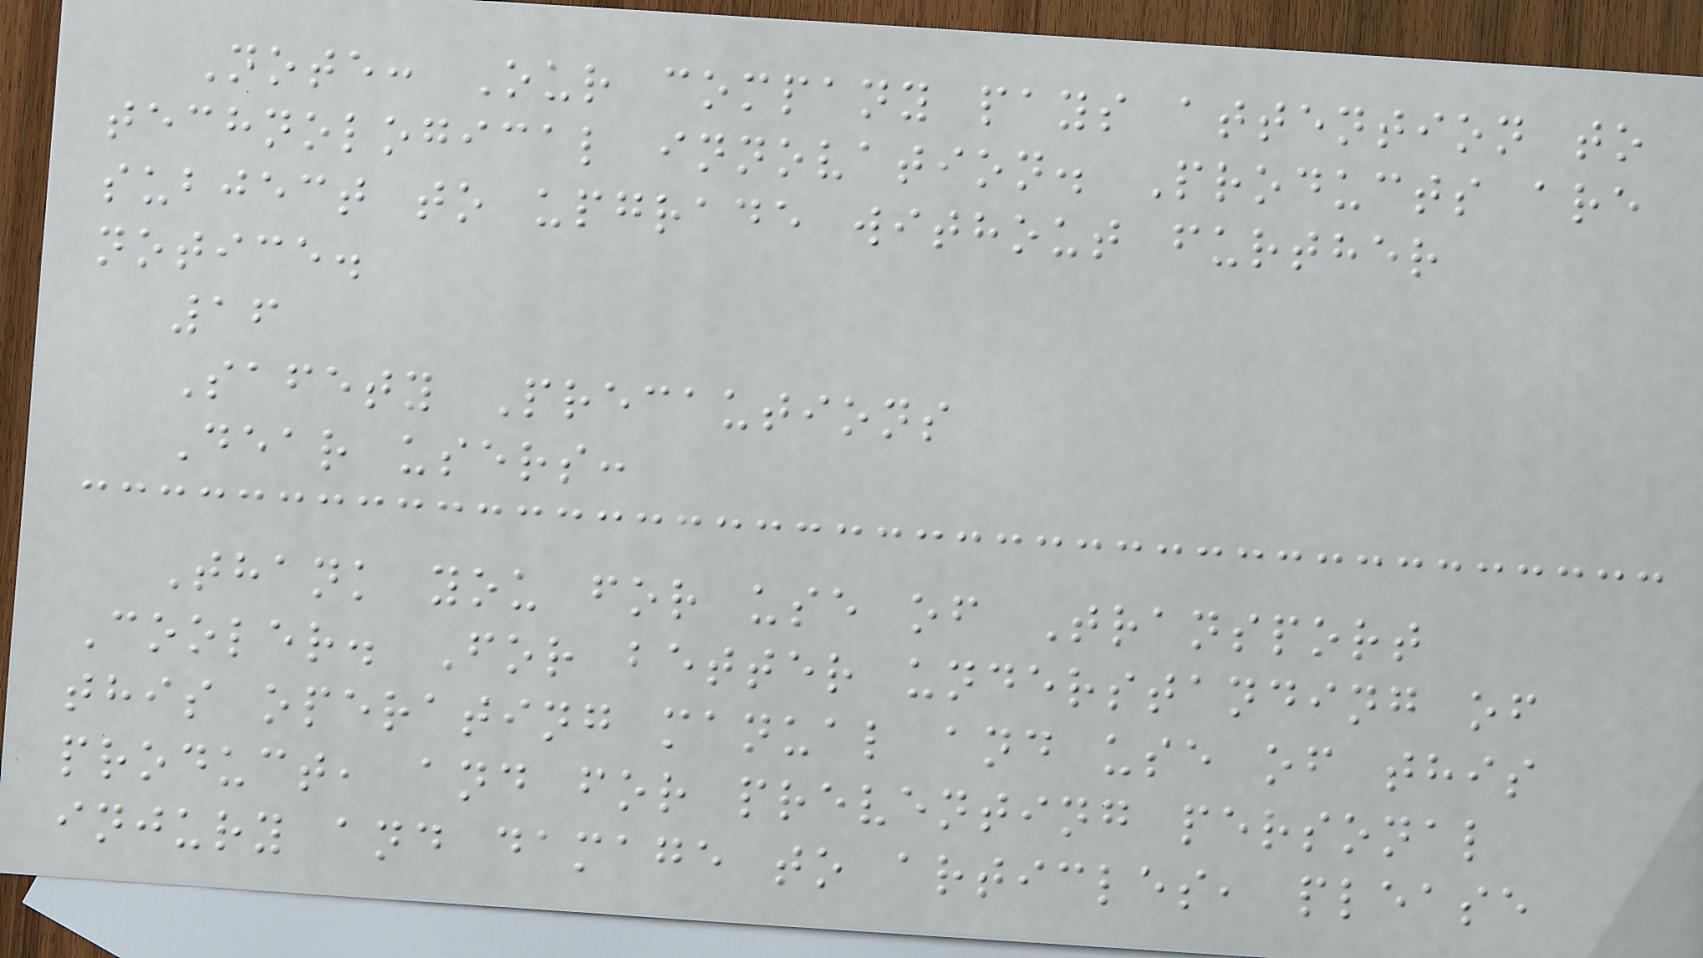Note: Our company pays attention to
technological innovation. Products are
subject to upgrade without further
notice.
16
Safety Precautions
Dear users:
Thank you for use of Transport
Cooler. For better understanding of
this operating manual and use of this
product, and for preventing personal
injury and damage to articles, please
